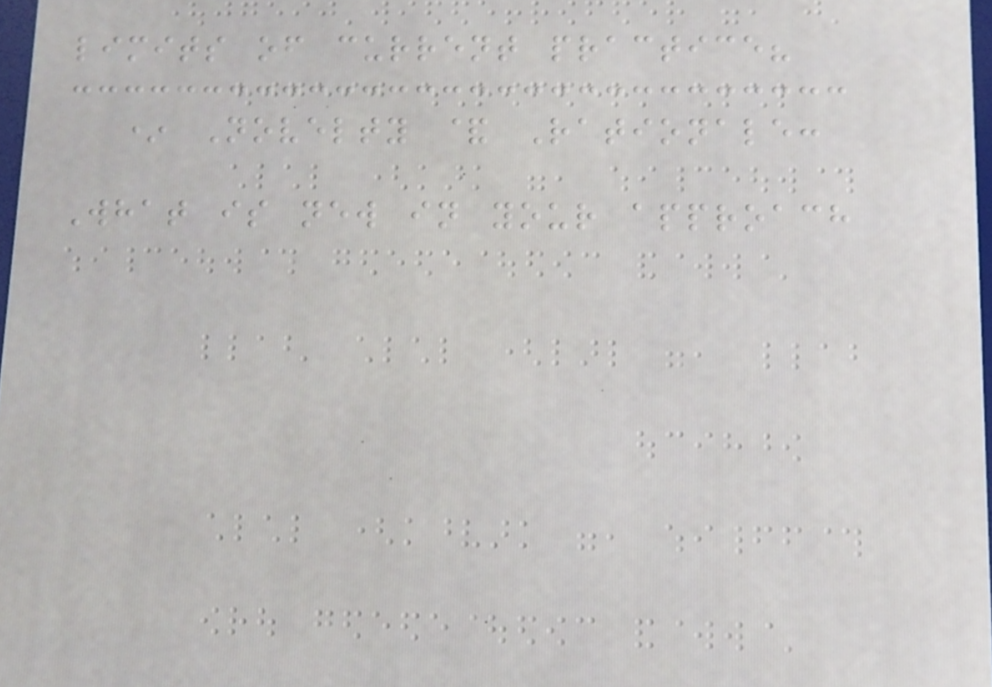limits of current practice?
* Novelty & Rationale:
What is new in your approach
